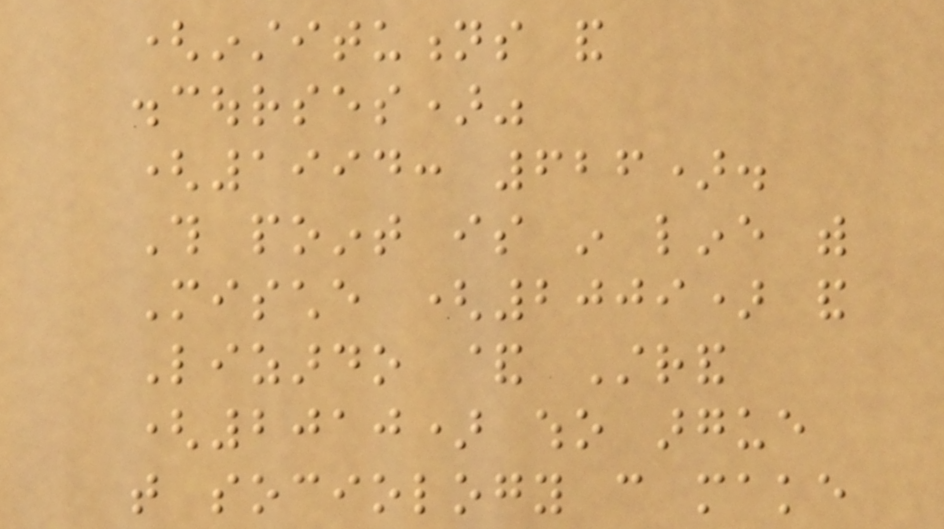(institutions and
discourses)"
(1994: 626).
This point is in line with
Mische (2009) and
Lizardo & Strand
(2010) who argue
that sociology can make
